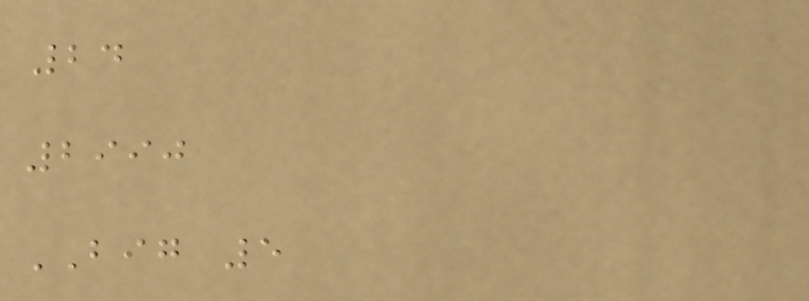24
2990
BIG 5
